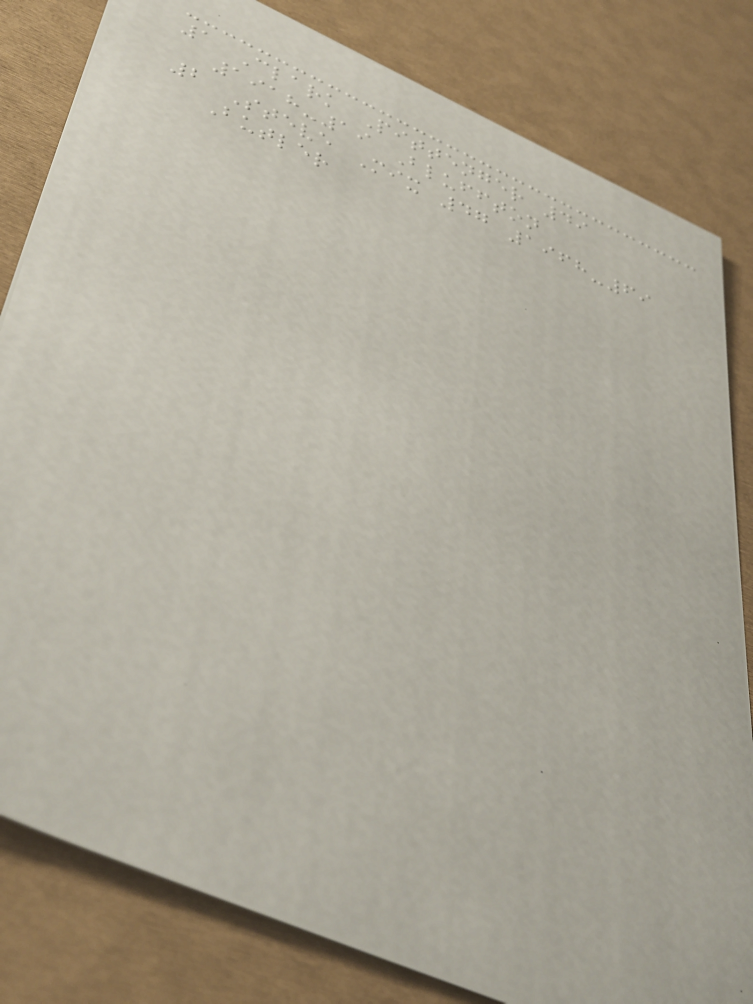1 Clark Pittenger 49
1918-19 Bluffton
2 Steve Mix 47 1968-69
Butler
